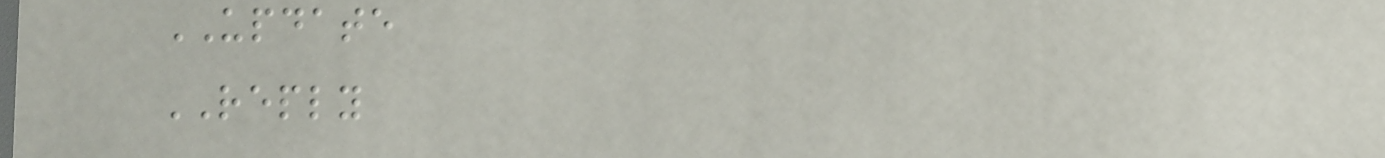UPDATE
REPLY
